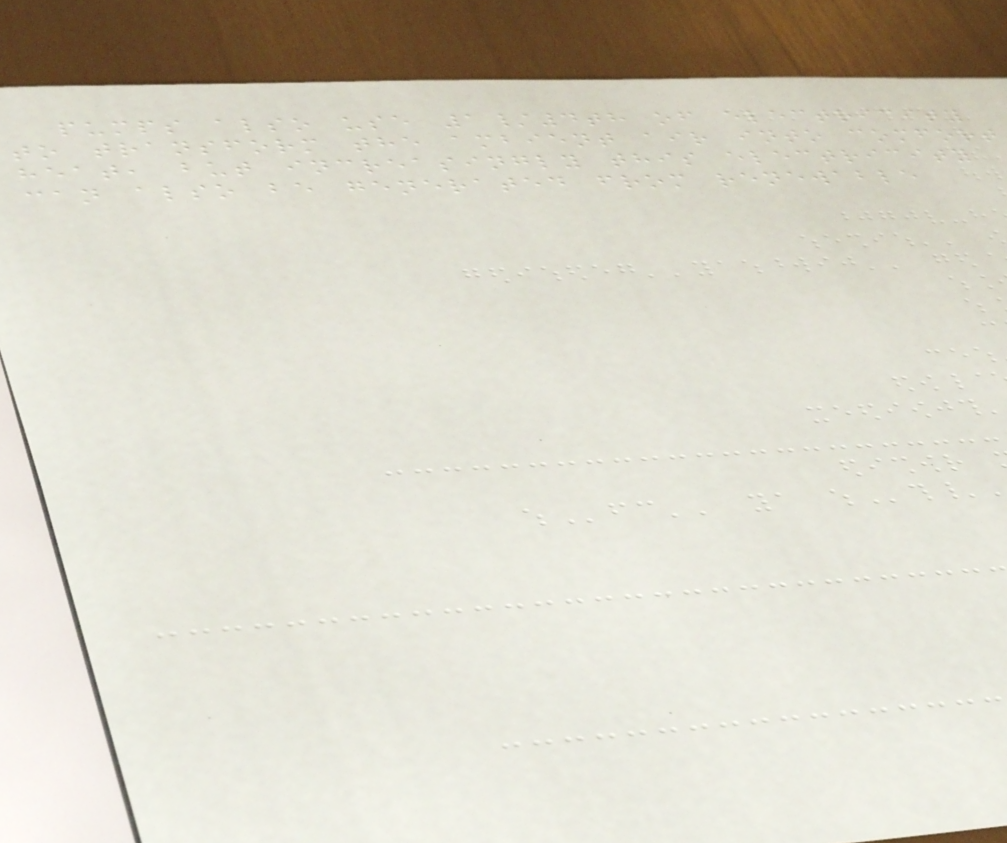pumps also use 1/4th of electricity
to transform the ambient air into comfort
heat, but increasingly this electricity
can also be generated from renewable
